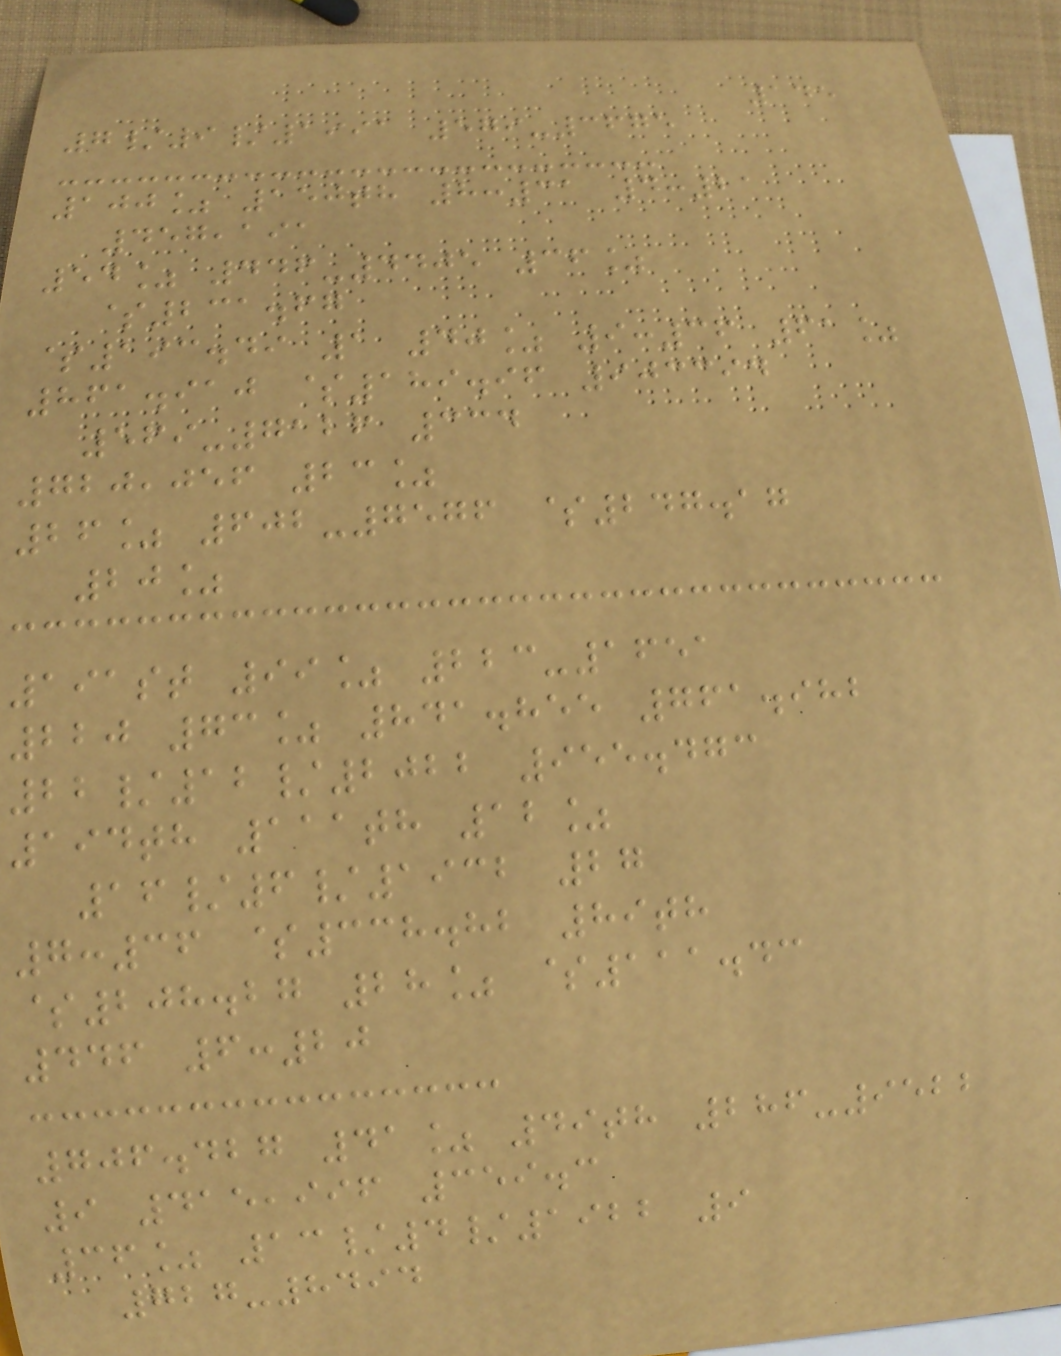145
7/9/1991 579-3675
100% 150th 8:31 4:21
457,191
54% 446-4405 36%
$231.67
$193.49 1 40% 9:36 61%
861.910 $189.96 903394
569-7126 334
720,056 23%
26% 602-7576 $247.17
20%
191st 99% 223-1651
220 73% 841.855 761.982
22/12/2022 955.473
194th 111th 12%
16/6/1932 27
7:36 $338.82 89th
$208.27 28% $111.43
446 6:20
706.427 41% 49th 286-9522
9 415,996 359.3
36% 13/4/1922 9
727-8494
